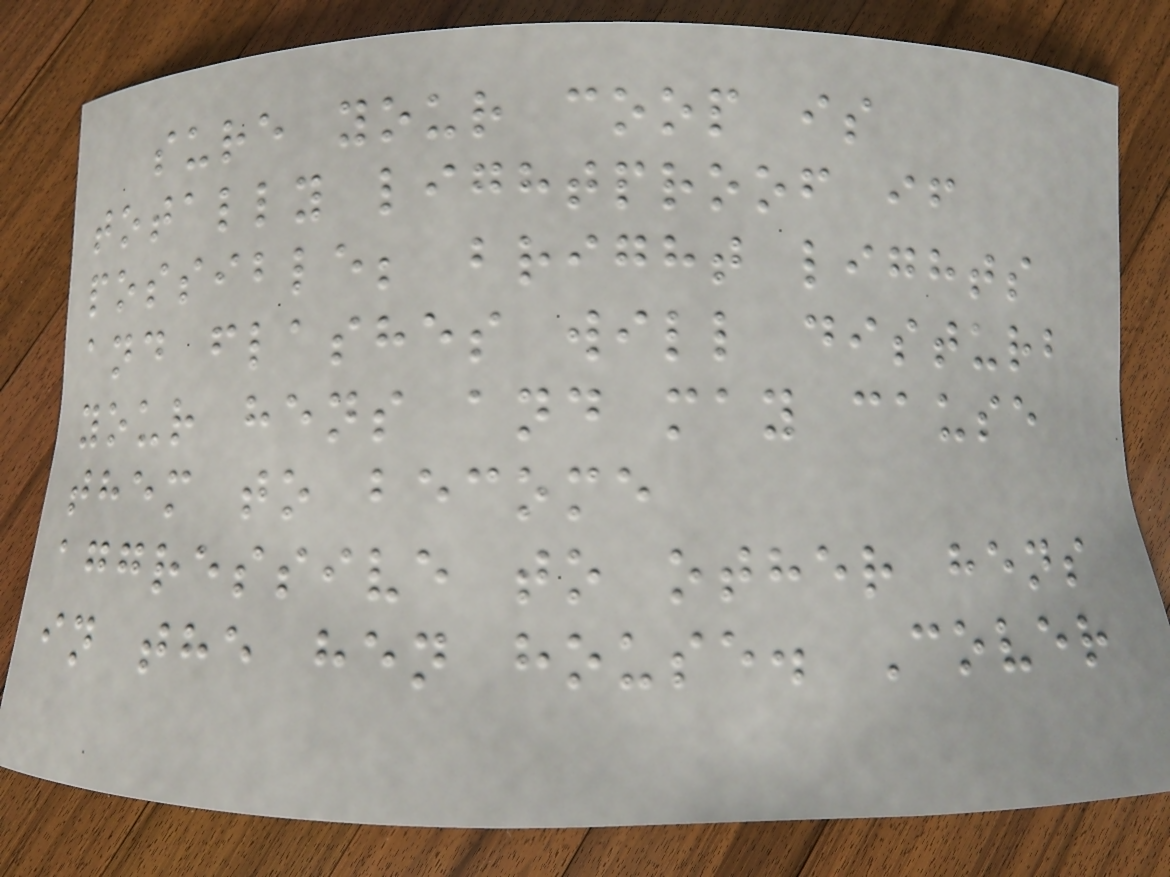sure your coop is
totally lightproof if
possible; bright lights
and flashes will disturb
your hens and may cause
them to become
aggressive to other hens
in the hen house. Cover
